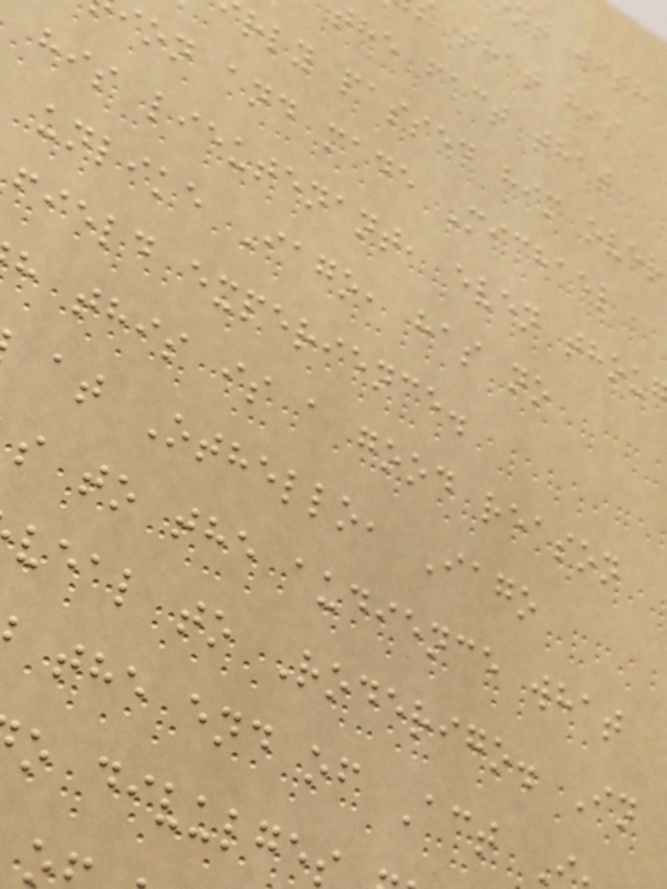that his
the fact that
rly passed him over
ion and made Michael
his lieutenant, even thou
unlike Iago, has no
field experience.
h this is a good reason
at Othello, Iago
s to the audience what
veal to Roderigo. In
the end of Act
o divulge
